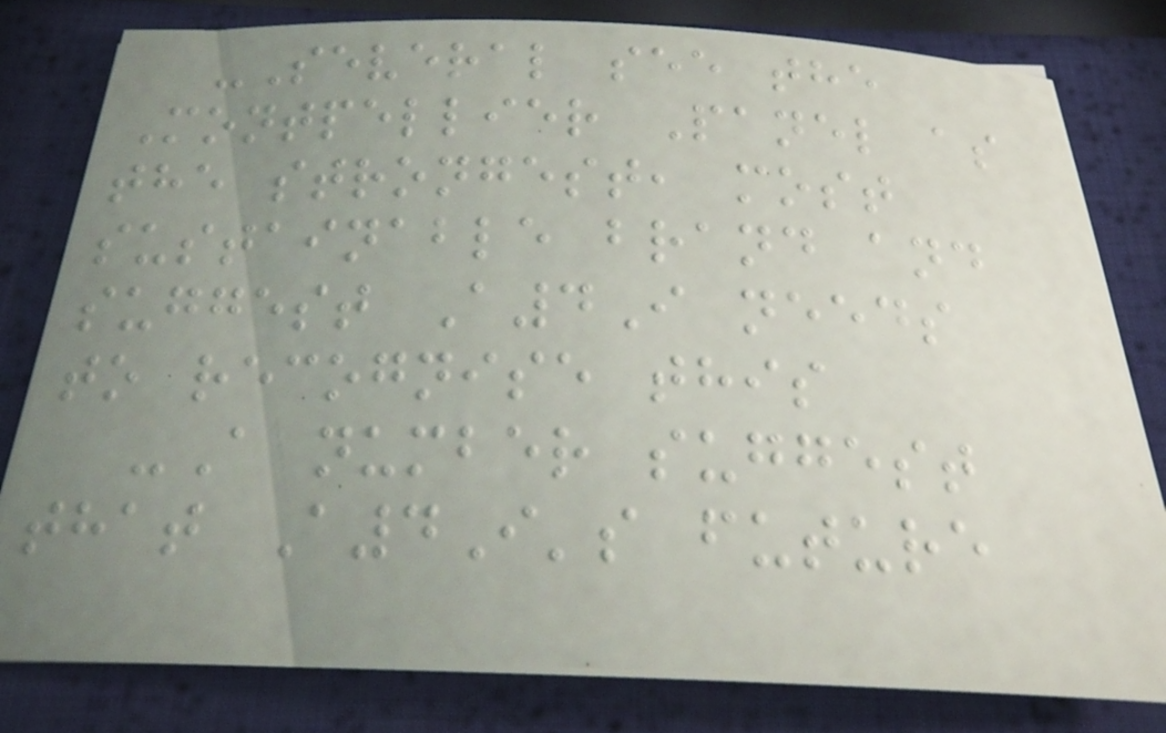-Several see the
Montpellier Panel as
the strongest, most
sustainable brand and
suggest A4I needs
to recognise this
-A number suggest
that A4I's future
